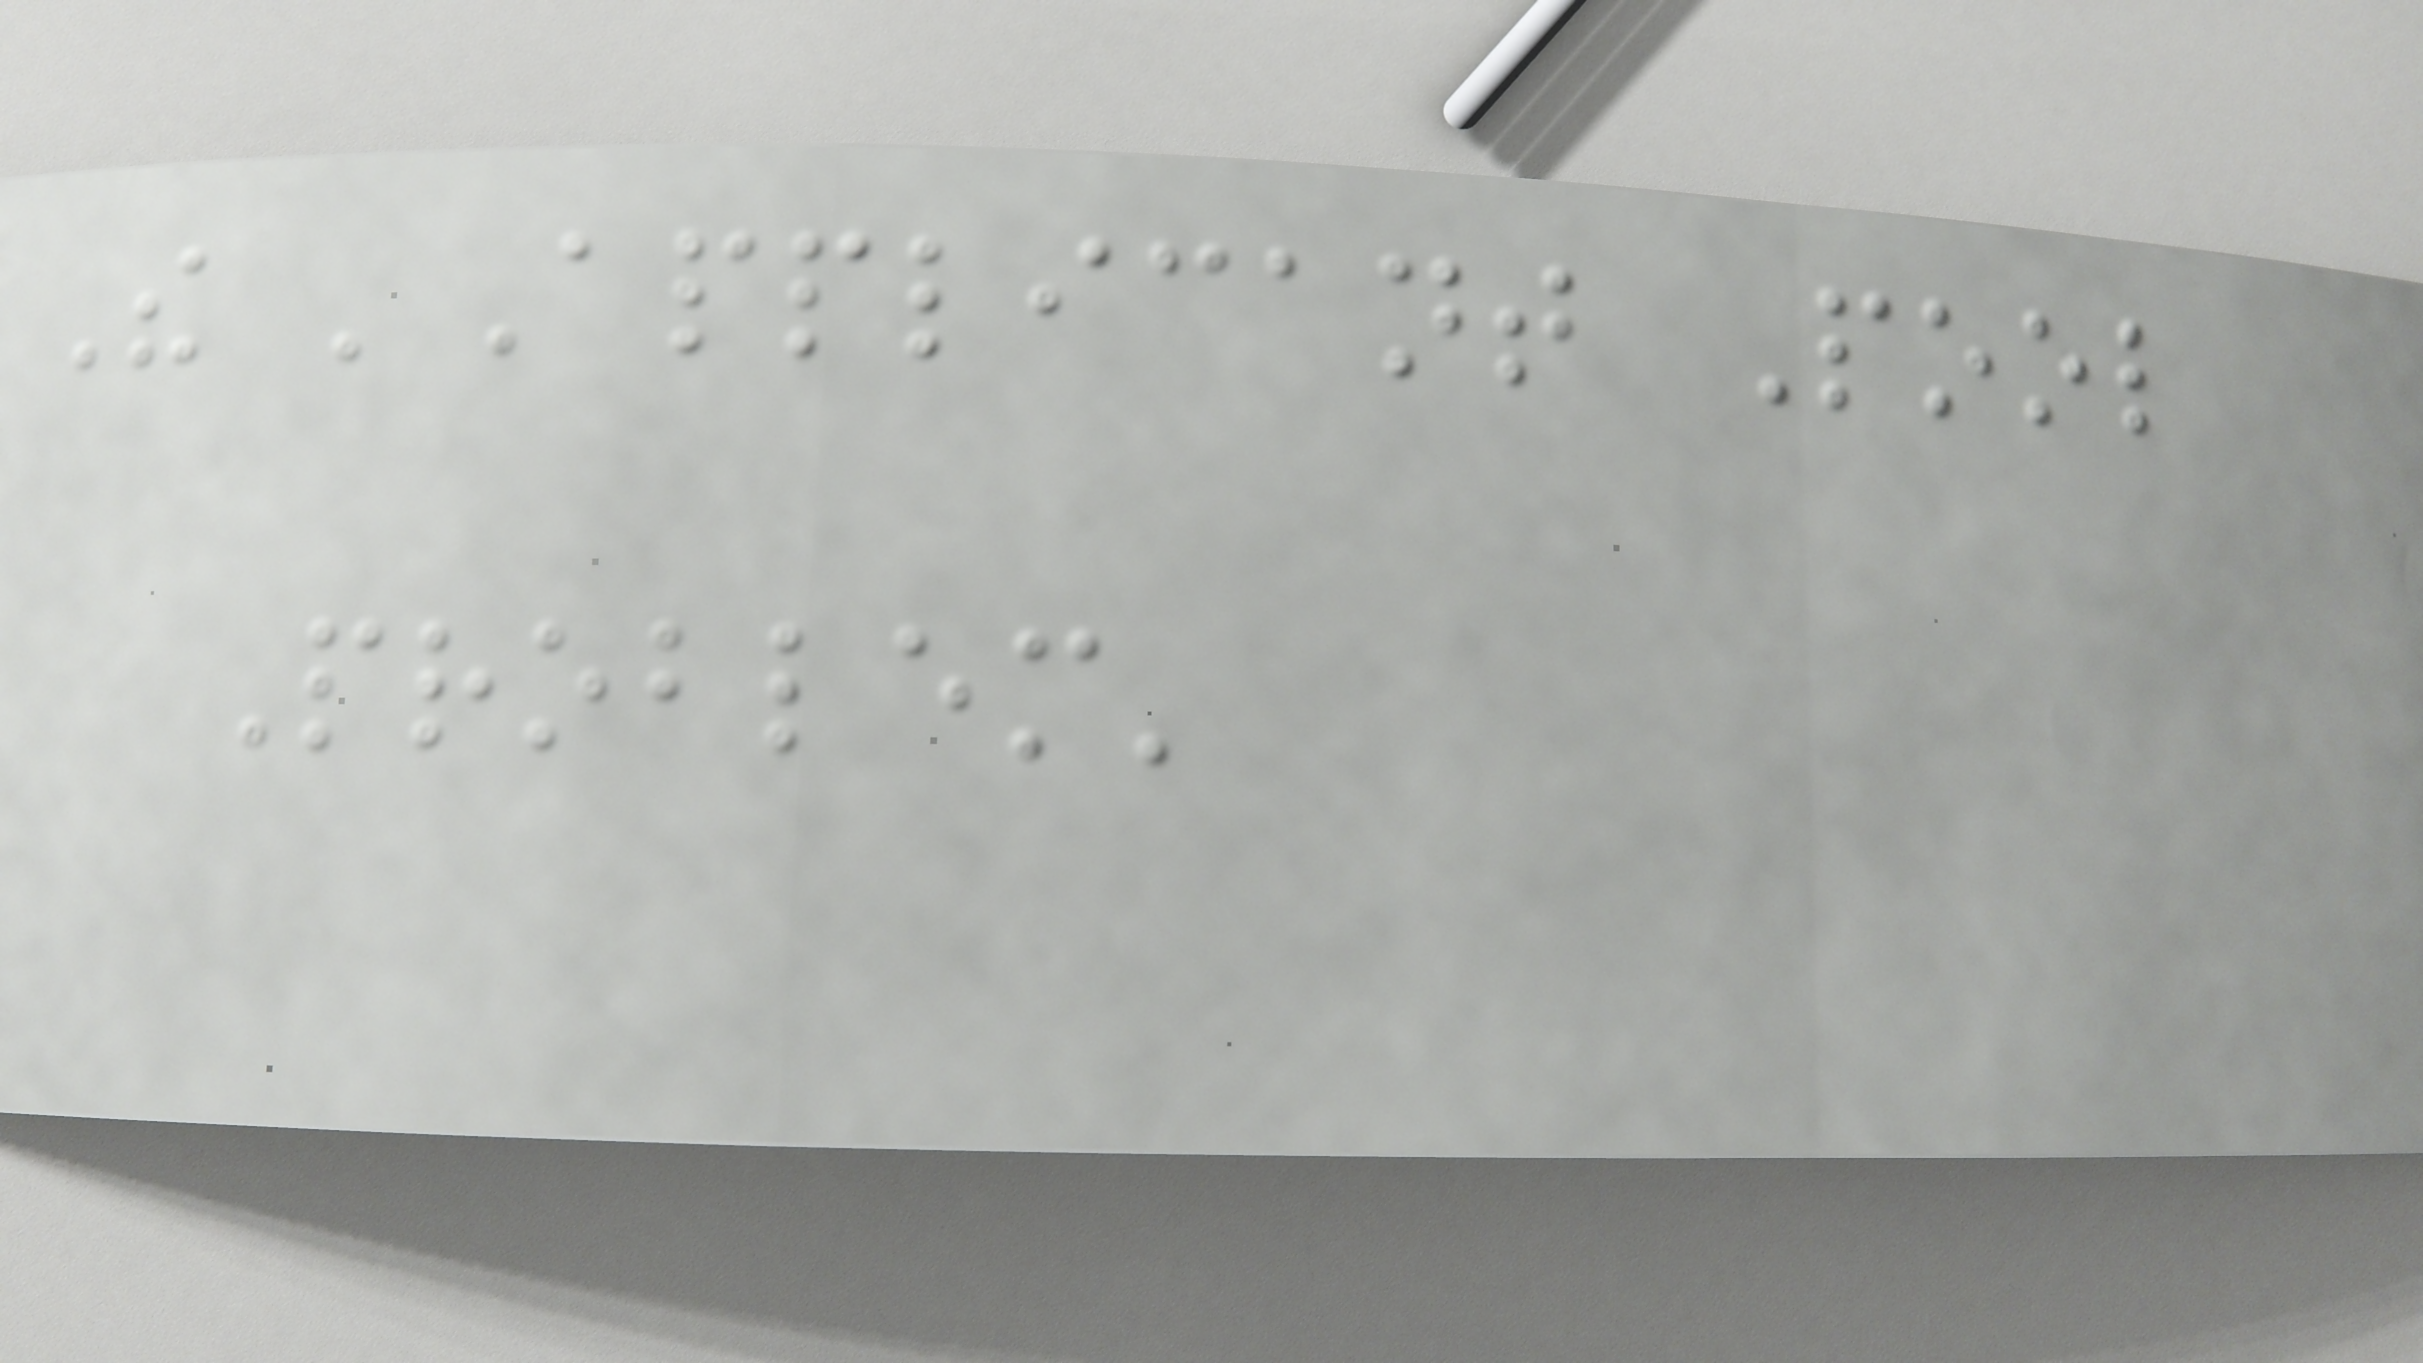The 'Applicant Pool
Problem'
